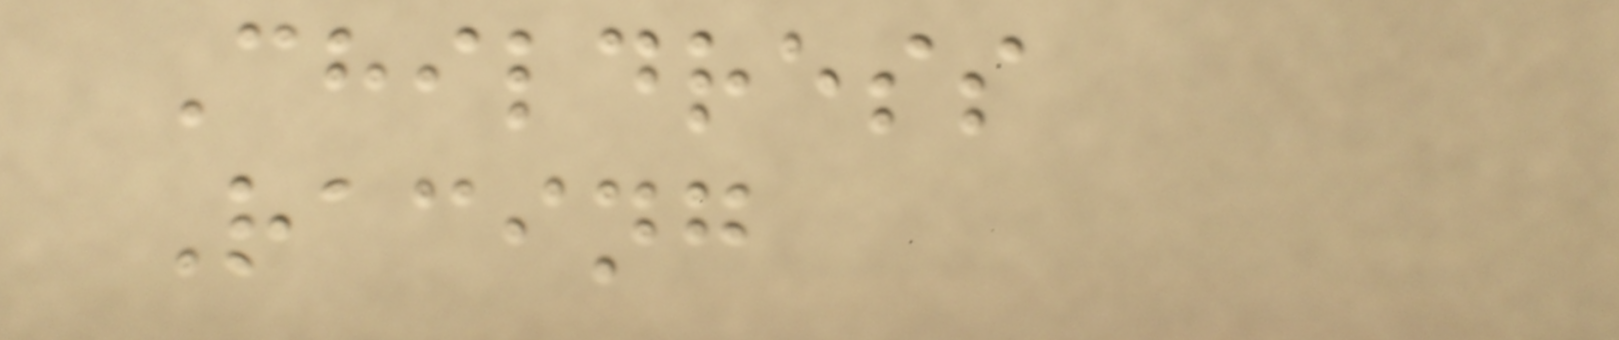Childress
Racing
